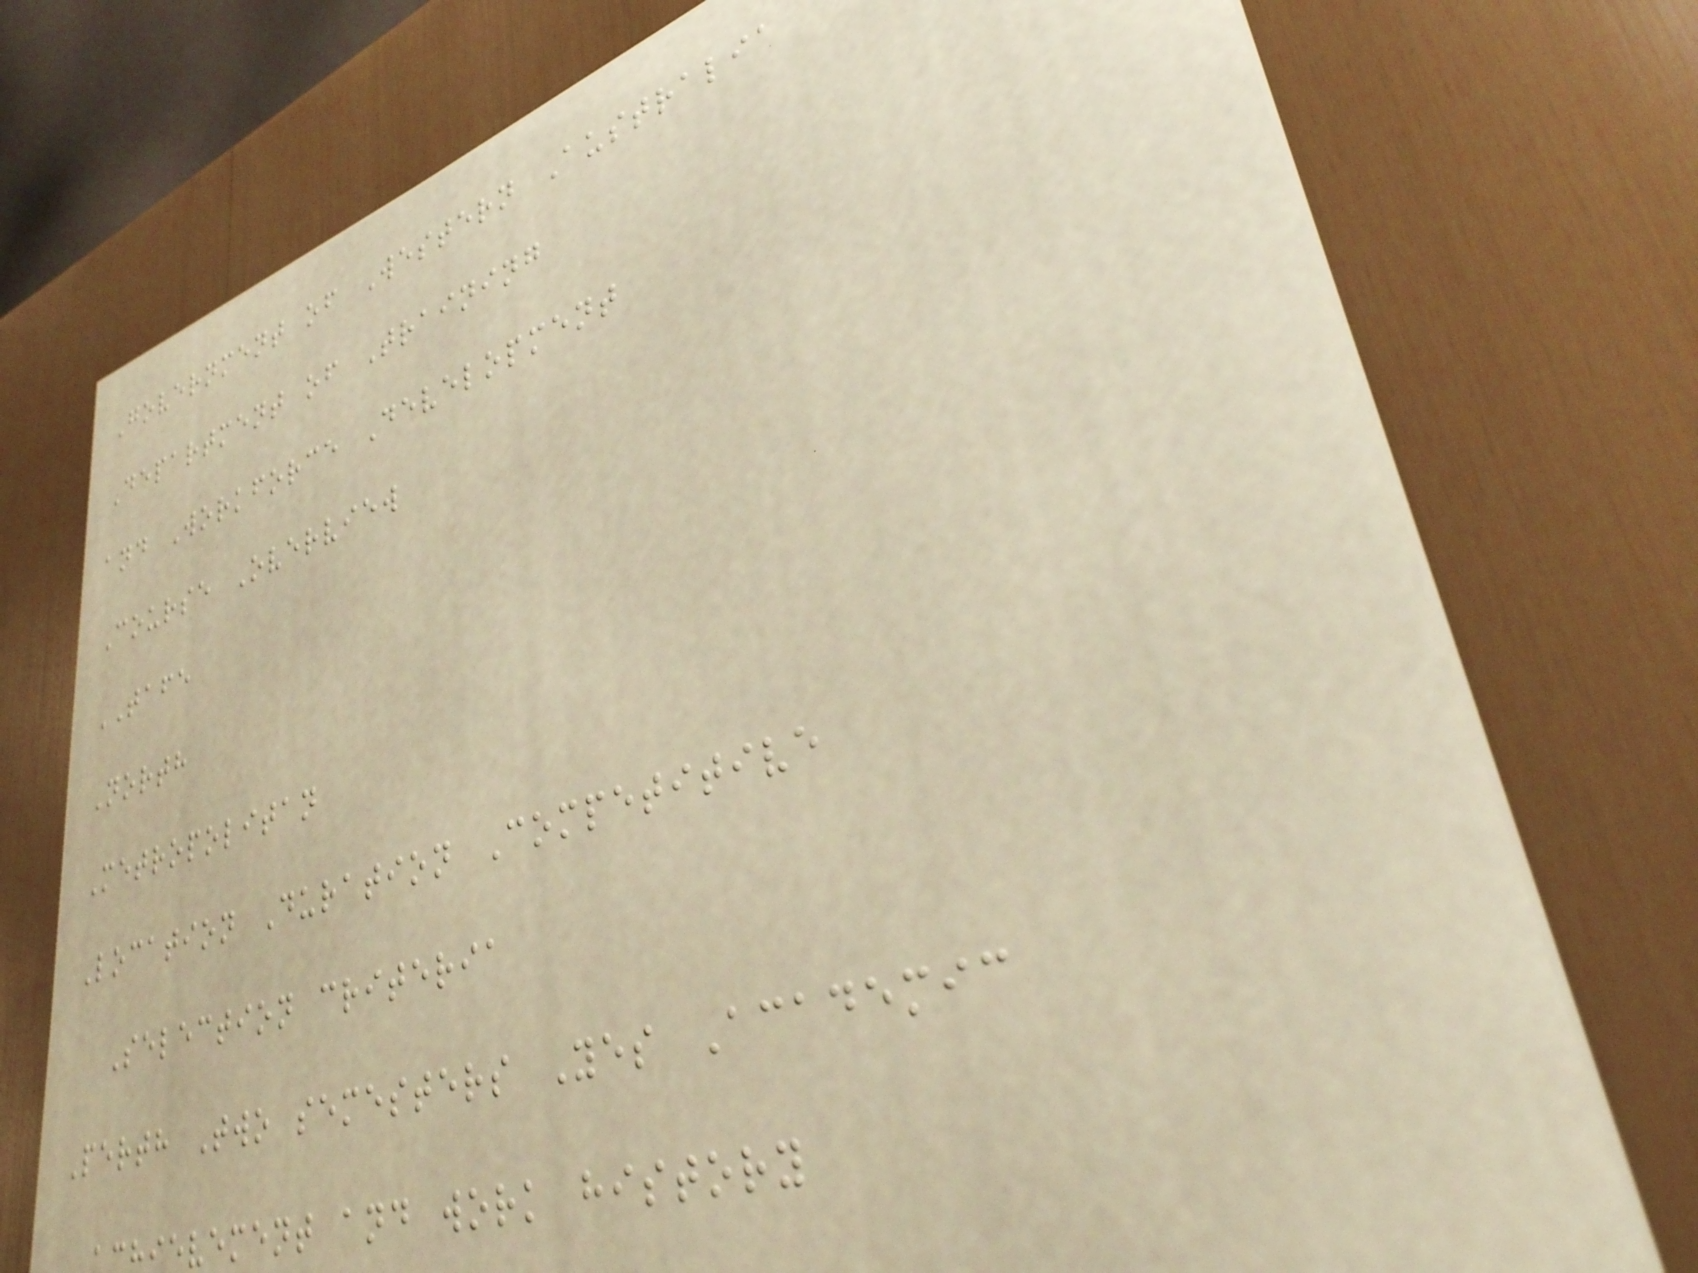Government of Western Australia
Department of Training
and Workforce Development
Course Overview
TAFE
North
Metropolitan
Location Duration Competitive
Selection criteria
Perth Two semesters Yes Academic
ievement and work history
